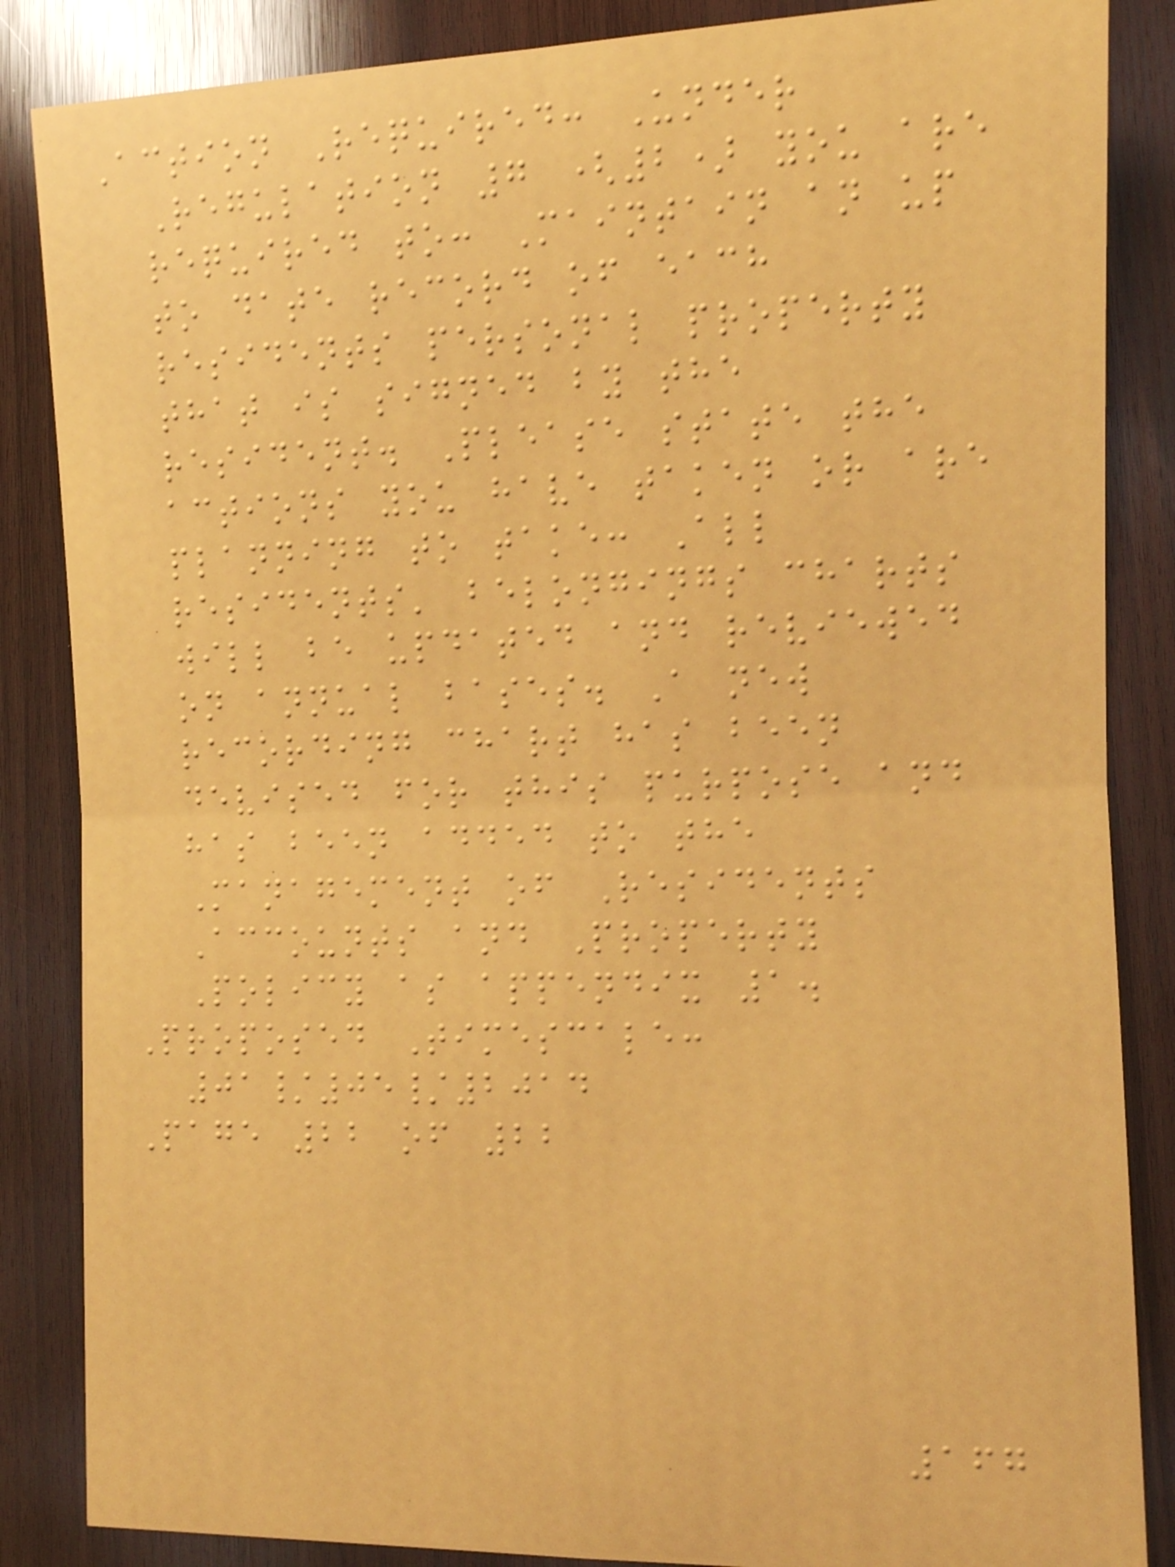Action Required: Under
Regulation 7 (2) you are
required to: Maintain an up
to date record of each
residents personal property
that is signed by the
resident. Please state the
actions you have taken or are
planning to take: All
residents' belongings charts
will be updated and reviewed
on annual bases. A new
recording chart has been
devised for this purpose and
has been added to the
Management of Residents
Accounts and Property
Policy as appendix 1.
Proposed Timescale:
01/05/2014
Page 22 of 22
167
